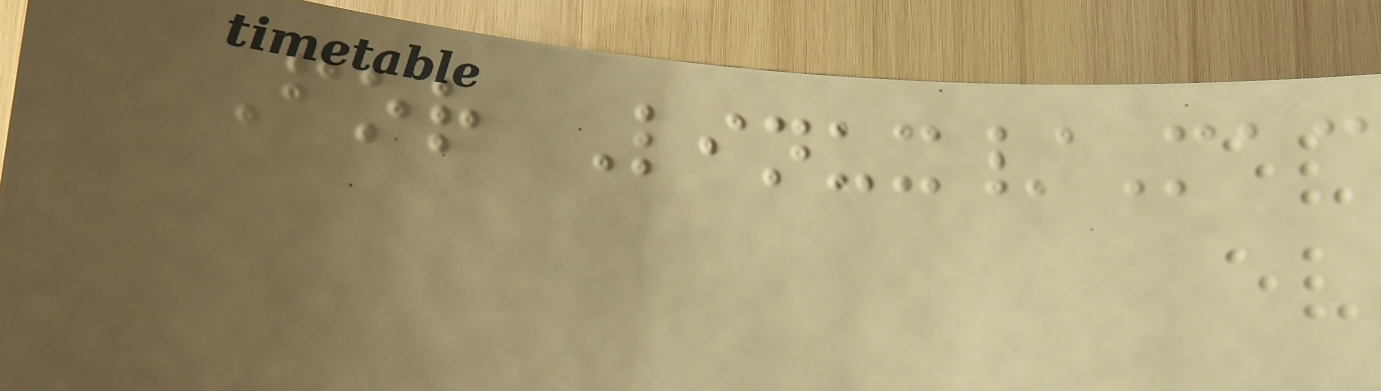For Linux/Mac
